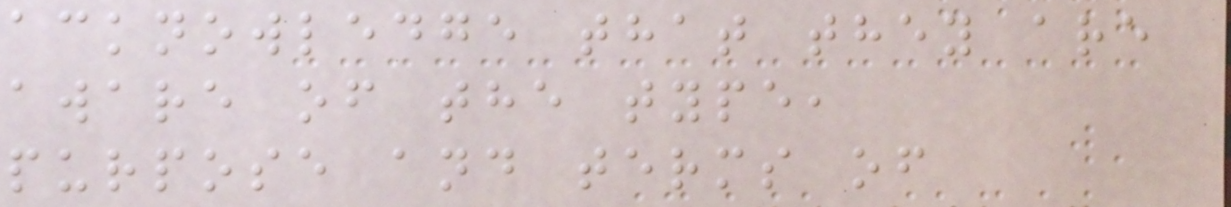acknowledge that they are
aware of the type,
purpose and terms of
